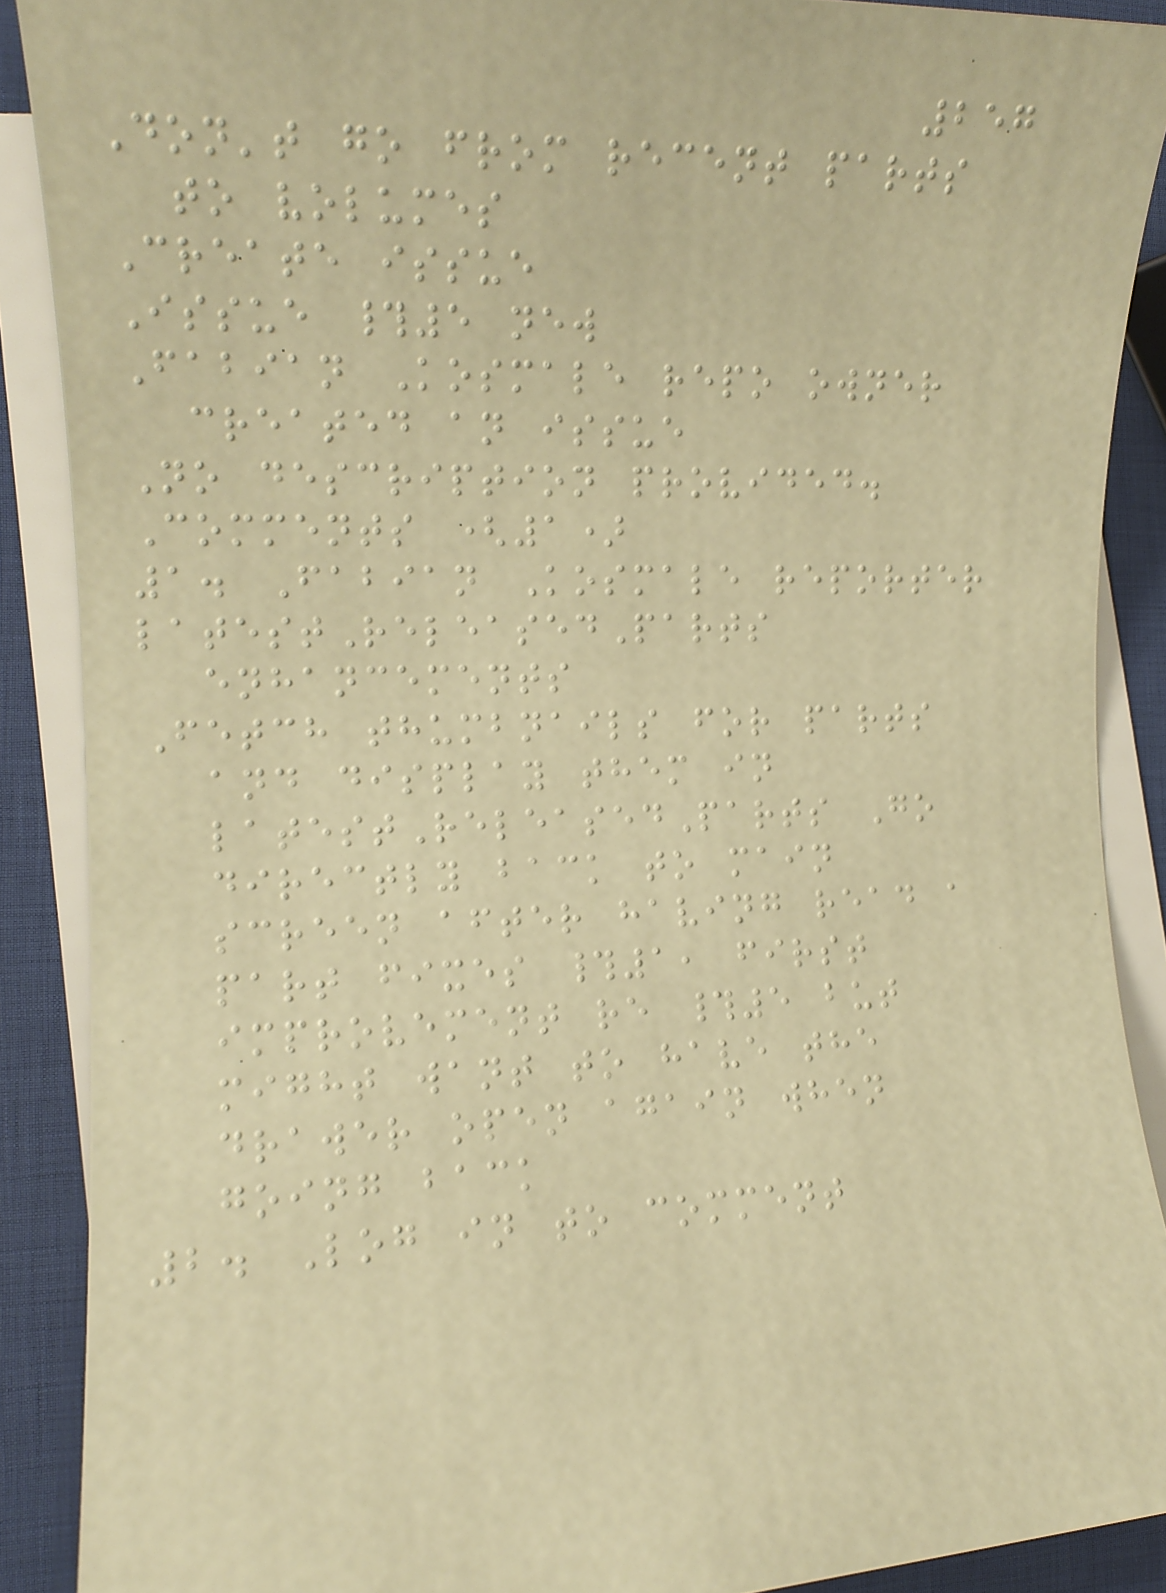257
Don't go from recent parts
to volumes
Create issue
Issue #5 new
Fabian Kosmale repo owner
created an issue
No description provided.
Comments (1)
1. Fabian Kosmale reporter
latestReleasedParts
enhancements
Fetch thumbnails for parts
and display them in
latestReleasedParts Go
directly back to main
screen after having read a
part fixes #1, first
improvement re #5 but
might want to have the
drawer open again when
going back
2. Log in to comment
